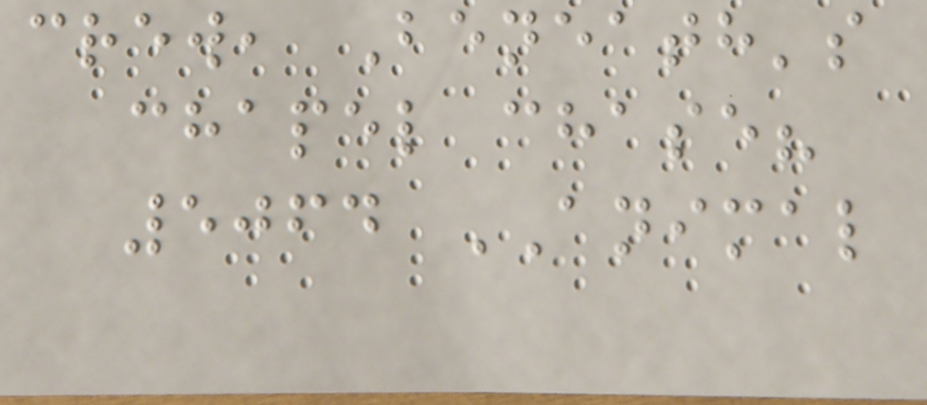crew, Beneath's
chapel chase?
5064 ANIMAL
